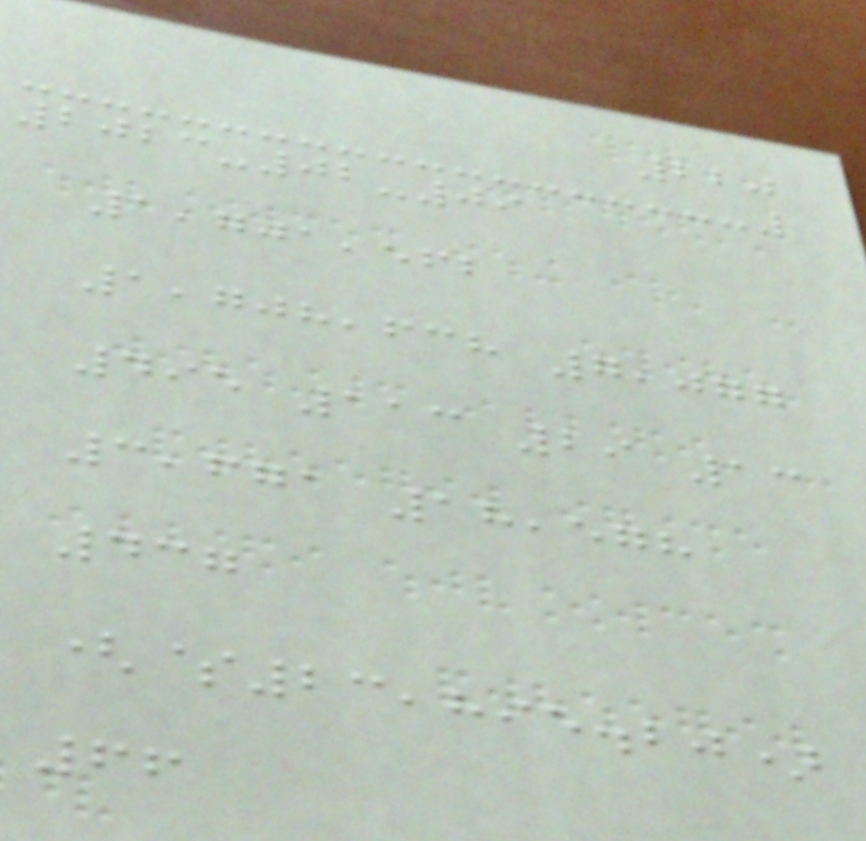220
2023-02-09
1,701,562
1,708,638 7,077
495 113 29 13
3,671 18,578
437
($23,895.20)
66
